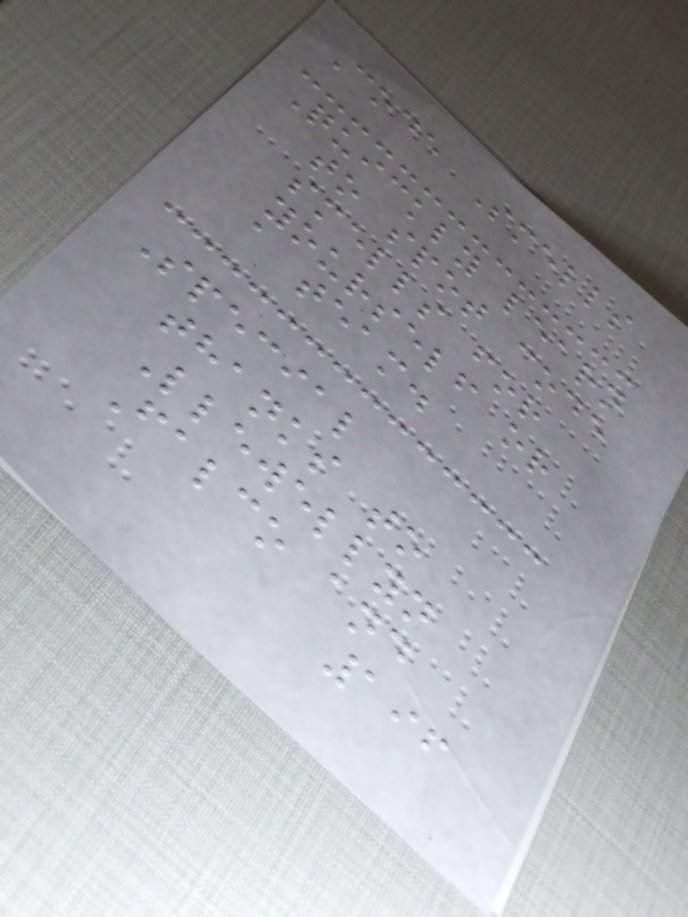Code Smells
Quickly learn
to spot code
smells for
yourself or
a team.
Special
thanks to
Llewellyn
Falco and
196
